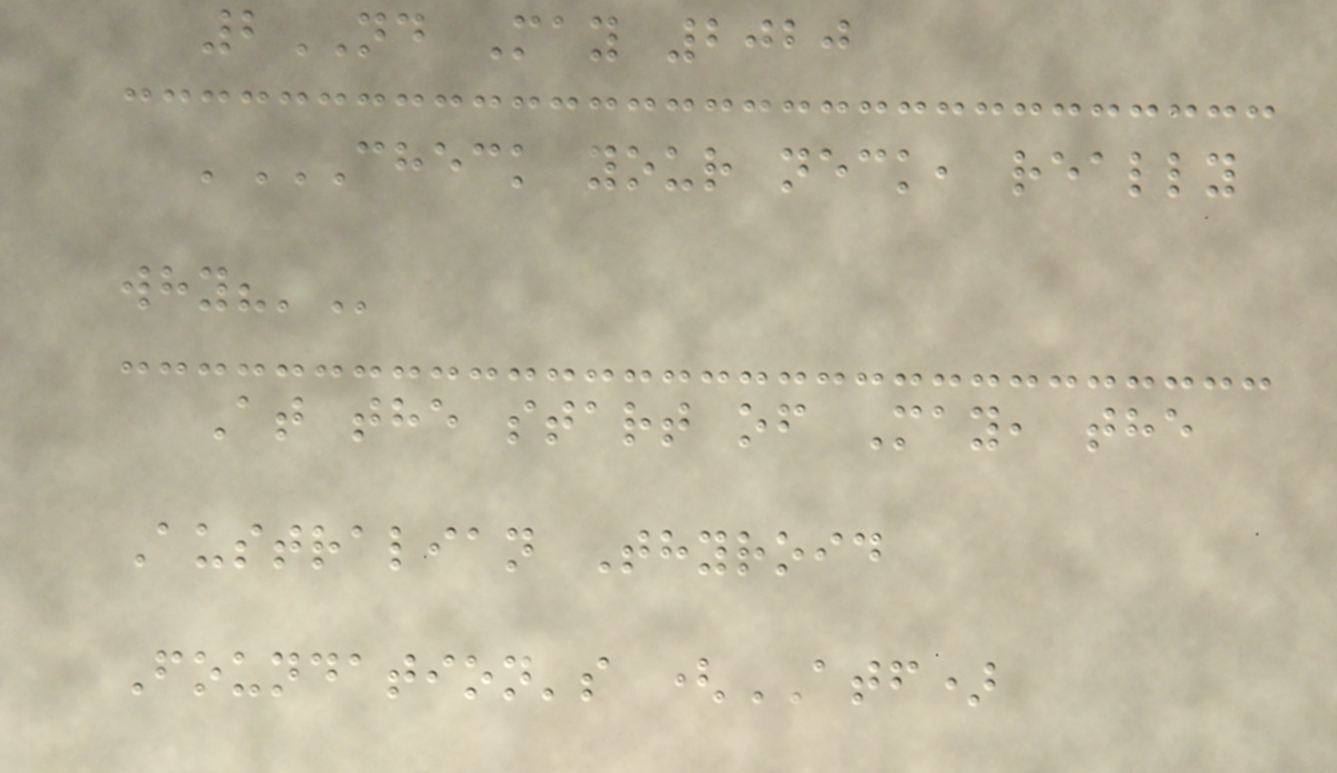2ND May 2020
'CHECK YOUR NECK, REALLY
WHY?'
At the start of May, the
Australian Thyroid
Foundation's (ATF)
